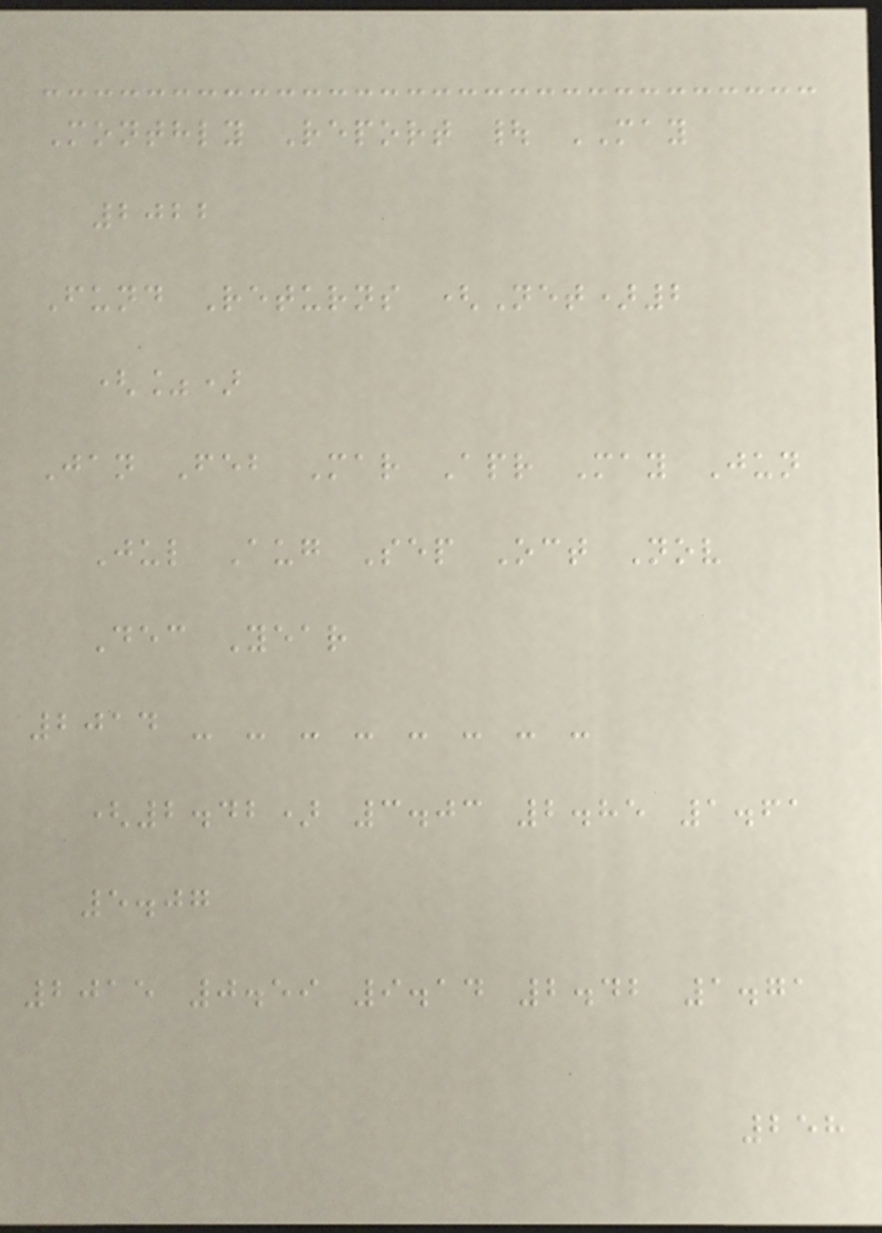Monthly Report | MAY
2022
Fund Returns (Net)2
(%)
Jan Feb Mar Apr May Jun
Jul Aug Sep Oct Nov
Dec Year
2014 - - - - - - - -
(2.42) 3.03 2.85 1.61
5.07
2015 0.59 9.14 2.42 1.71
258
